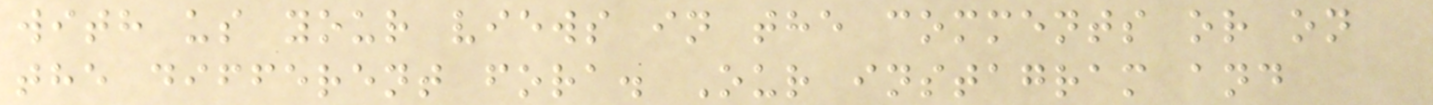with us your views in the comments or on
the different fora. Our instagram and
